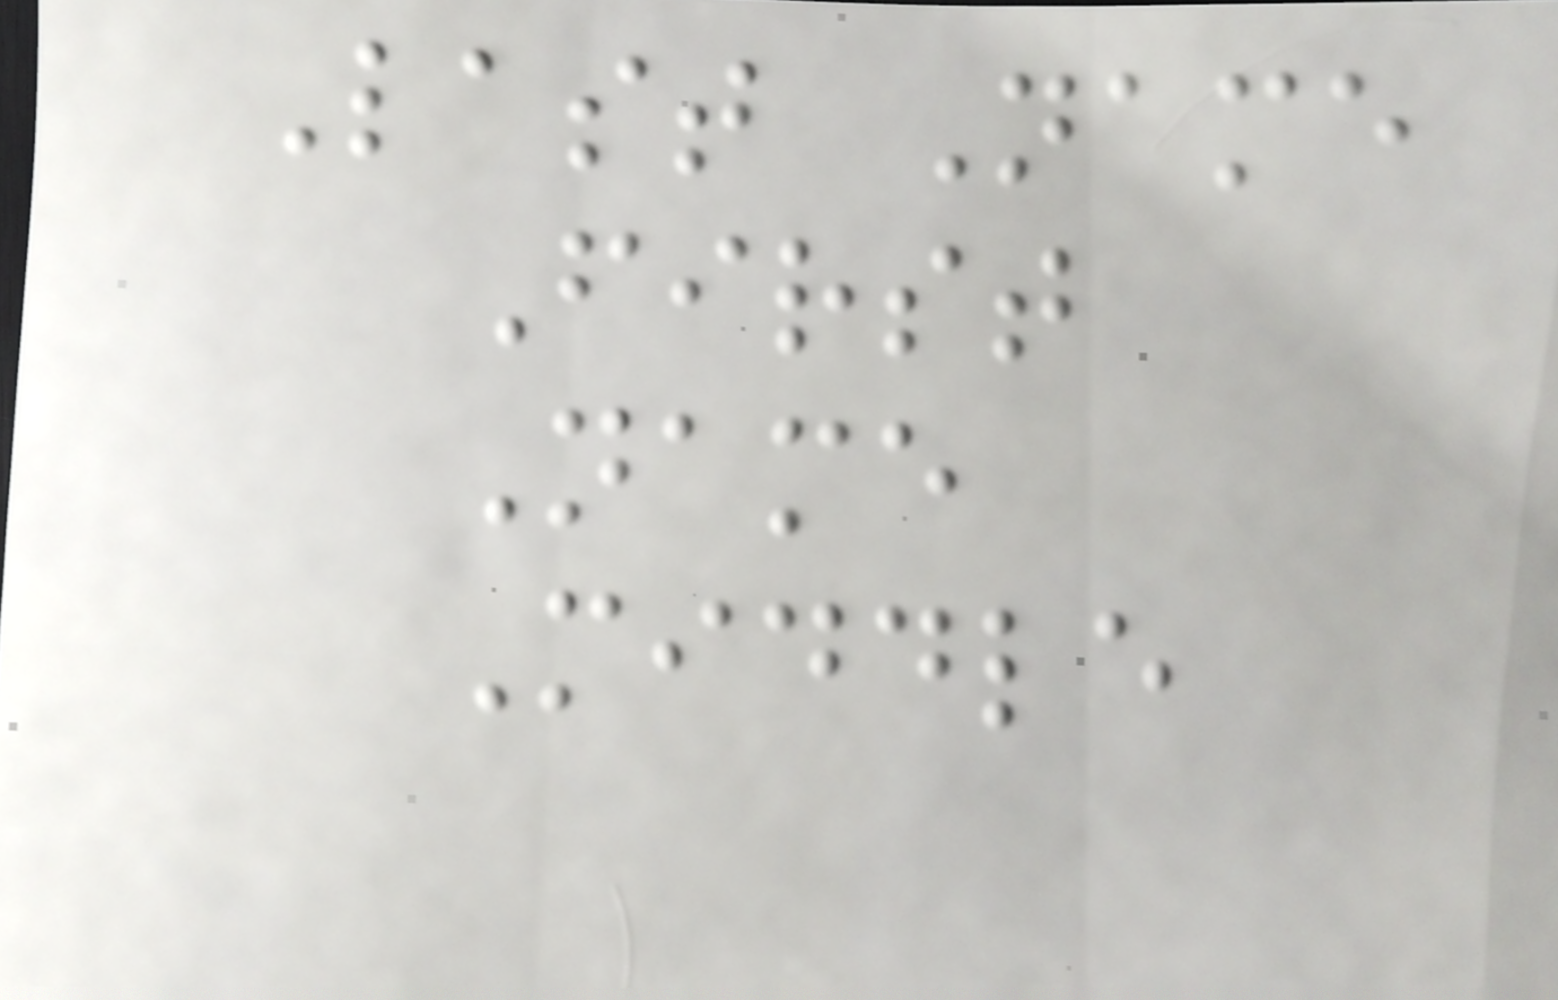Last Name
First
Name
Middle
